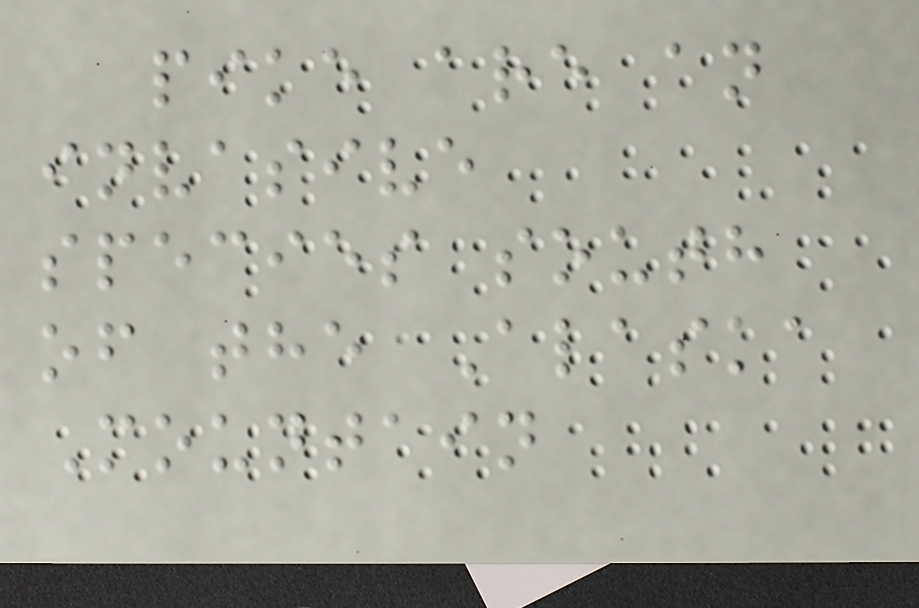pike are an
invasive
species south
of the Alaska
Mountain
